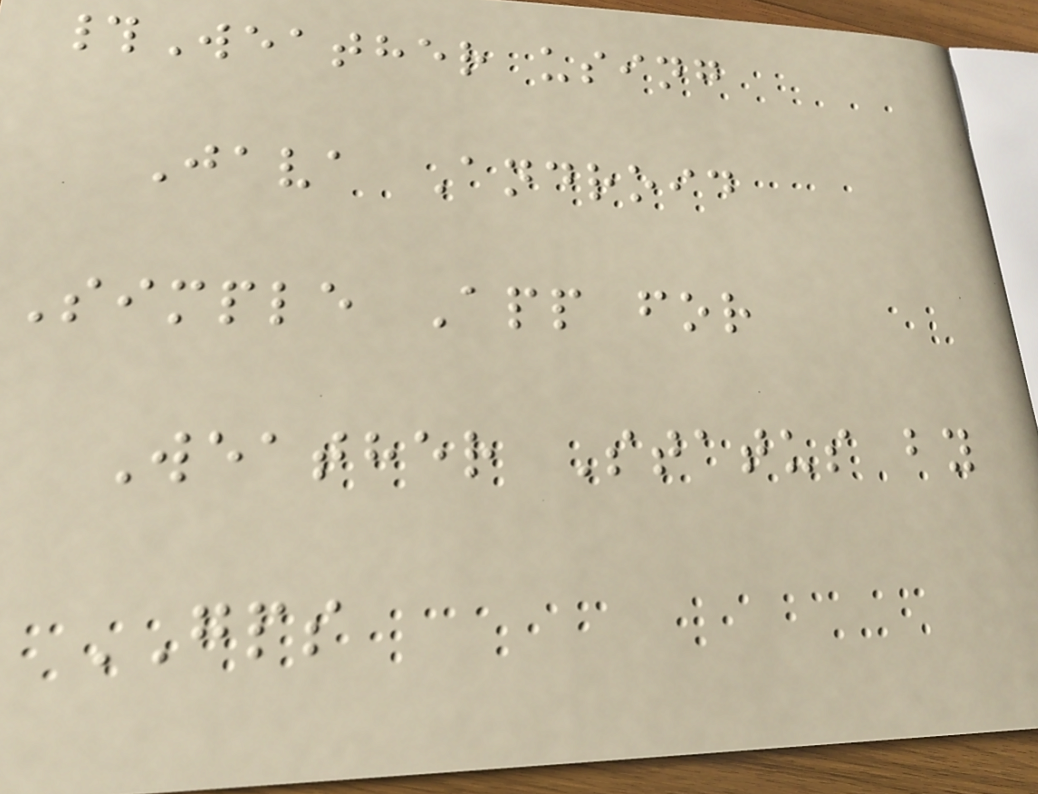#Weather using
Java Android
Simple App for
Weather Status by
GPS
